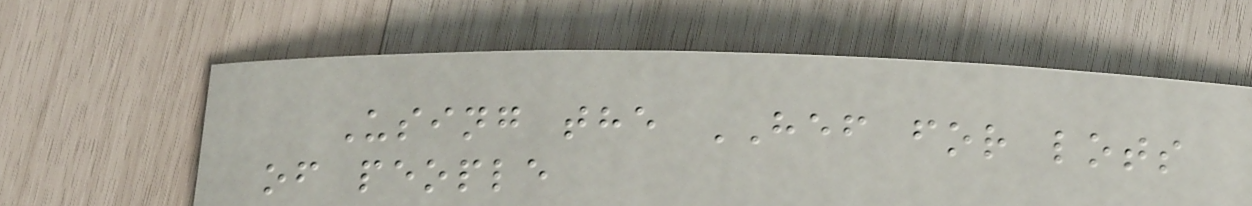Using the HEF for lots
of people
